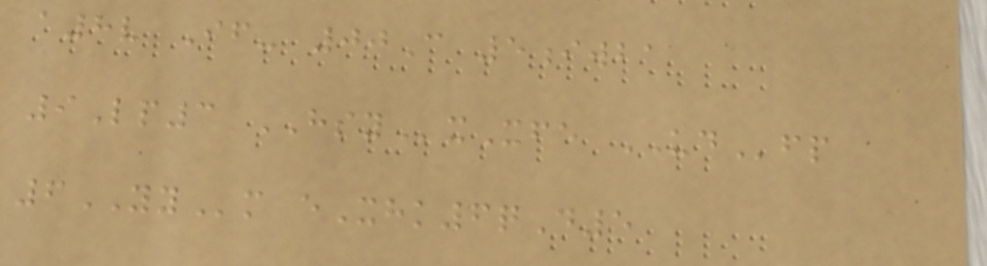a8v If- 00C 5iwba
9Lp3 HSYxXfe UDfp
6YYm eXhk6qD5
